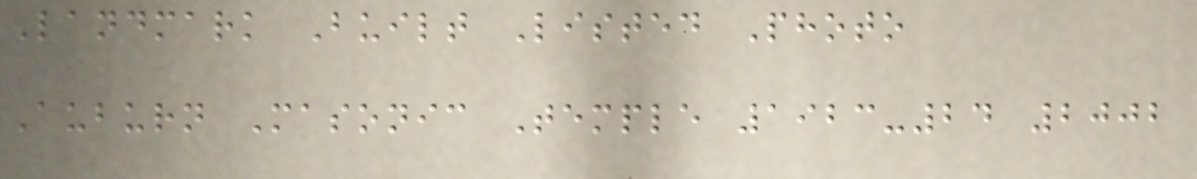Landmark Built Listed Photo
Auburn Masonic Temple 1923-24 2002
